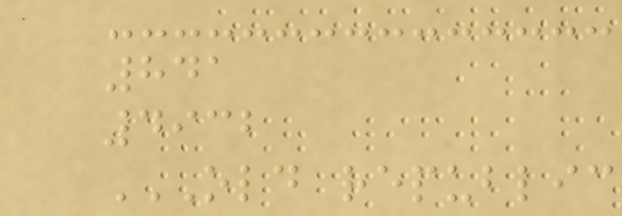841
4932
OLD REPUBLIC
